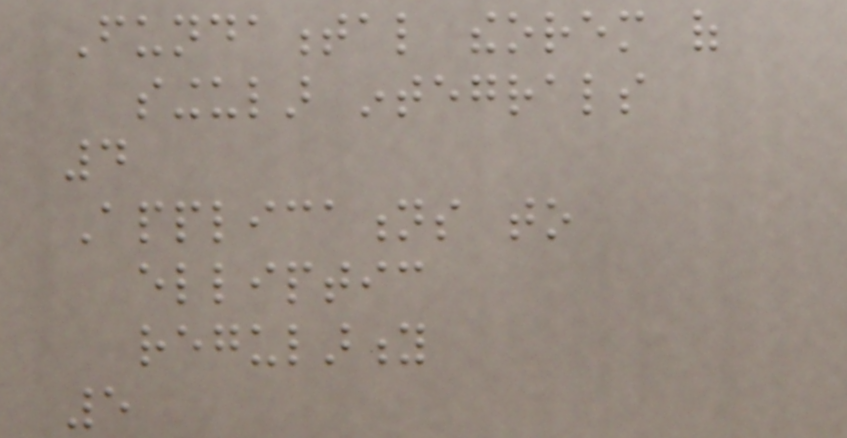Fundamental theorem of
singular integrals
4
Applications to
elliptic
regularity
5
